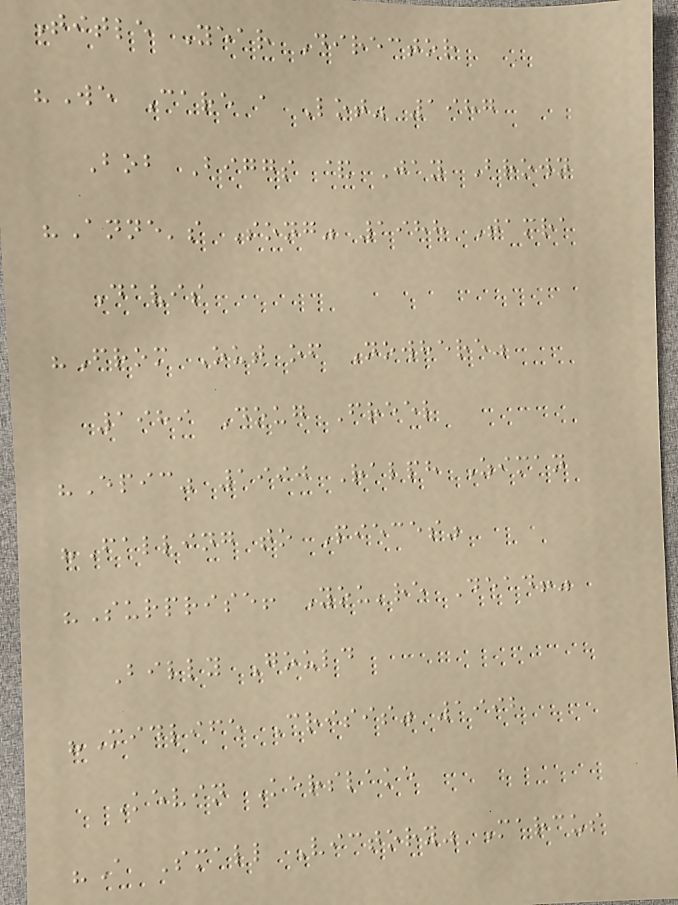Title Year Director
"We Care a Lot" 1987
Bob Biggs & Jay Brown
"Anne's Song" 1988 Tamra
Davis
"From Out of Nowhere"
1989 Doug Freel
"Epic" 1990 Ralph Ziman
"Falling to Pieces"
"Surprise! You're Dead!"
Billy Gould
"Midlife Crisis" 1992
Kevin Kerslake
"A Small Victory" Marcus
